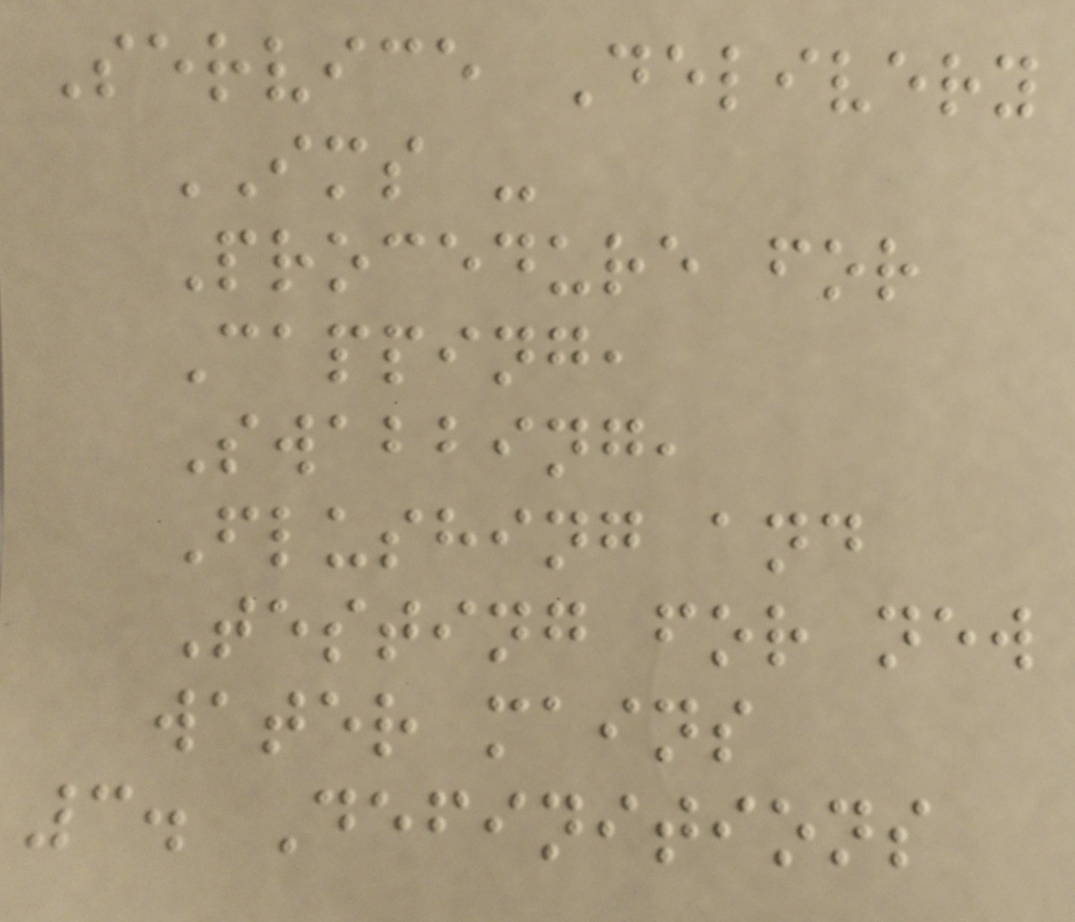Service Delivery
IMS -
Procedure for
Capping,
Swabbing,
Flushing and
Testing for new
water mains
3. Definitions
